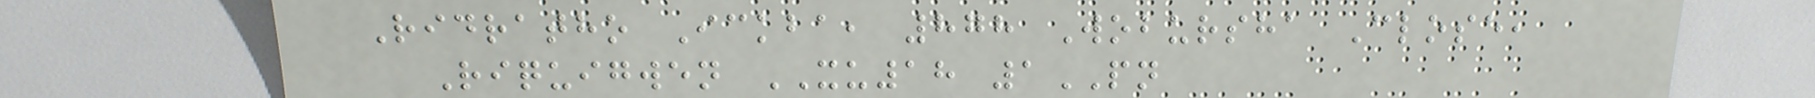Ridratho Ickba, 878 Wobursha Close,
Riquigwen XU18 1PN
